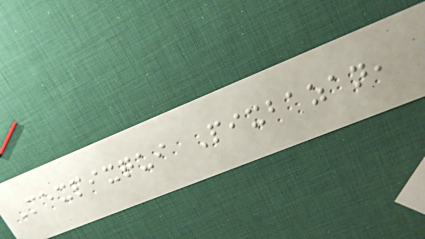Mexpixqui Pixbazan,
